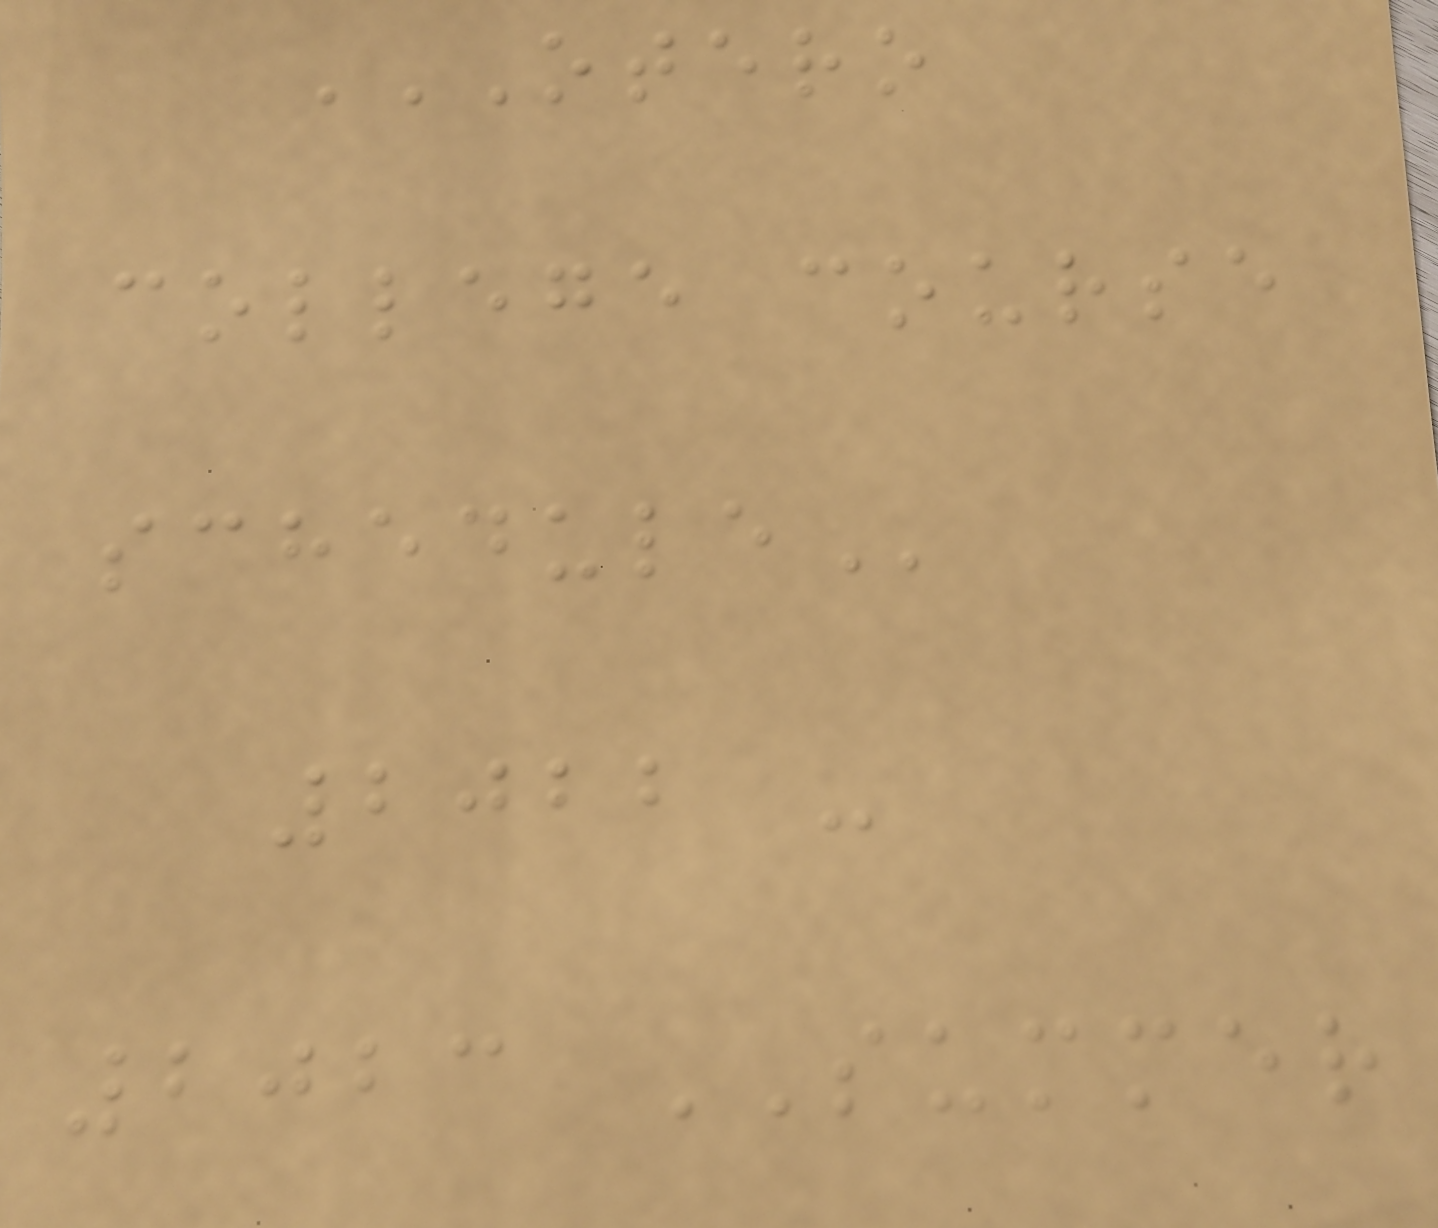OTERO
COLLEGE COURSE
SCHEDULE
2022 -
2023 SUMMER
